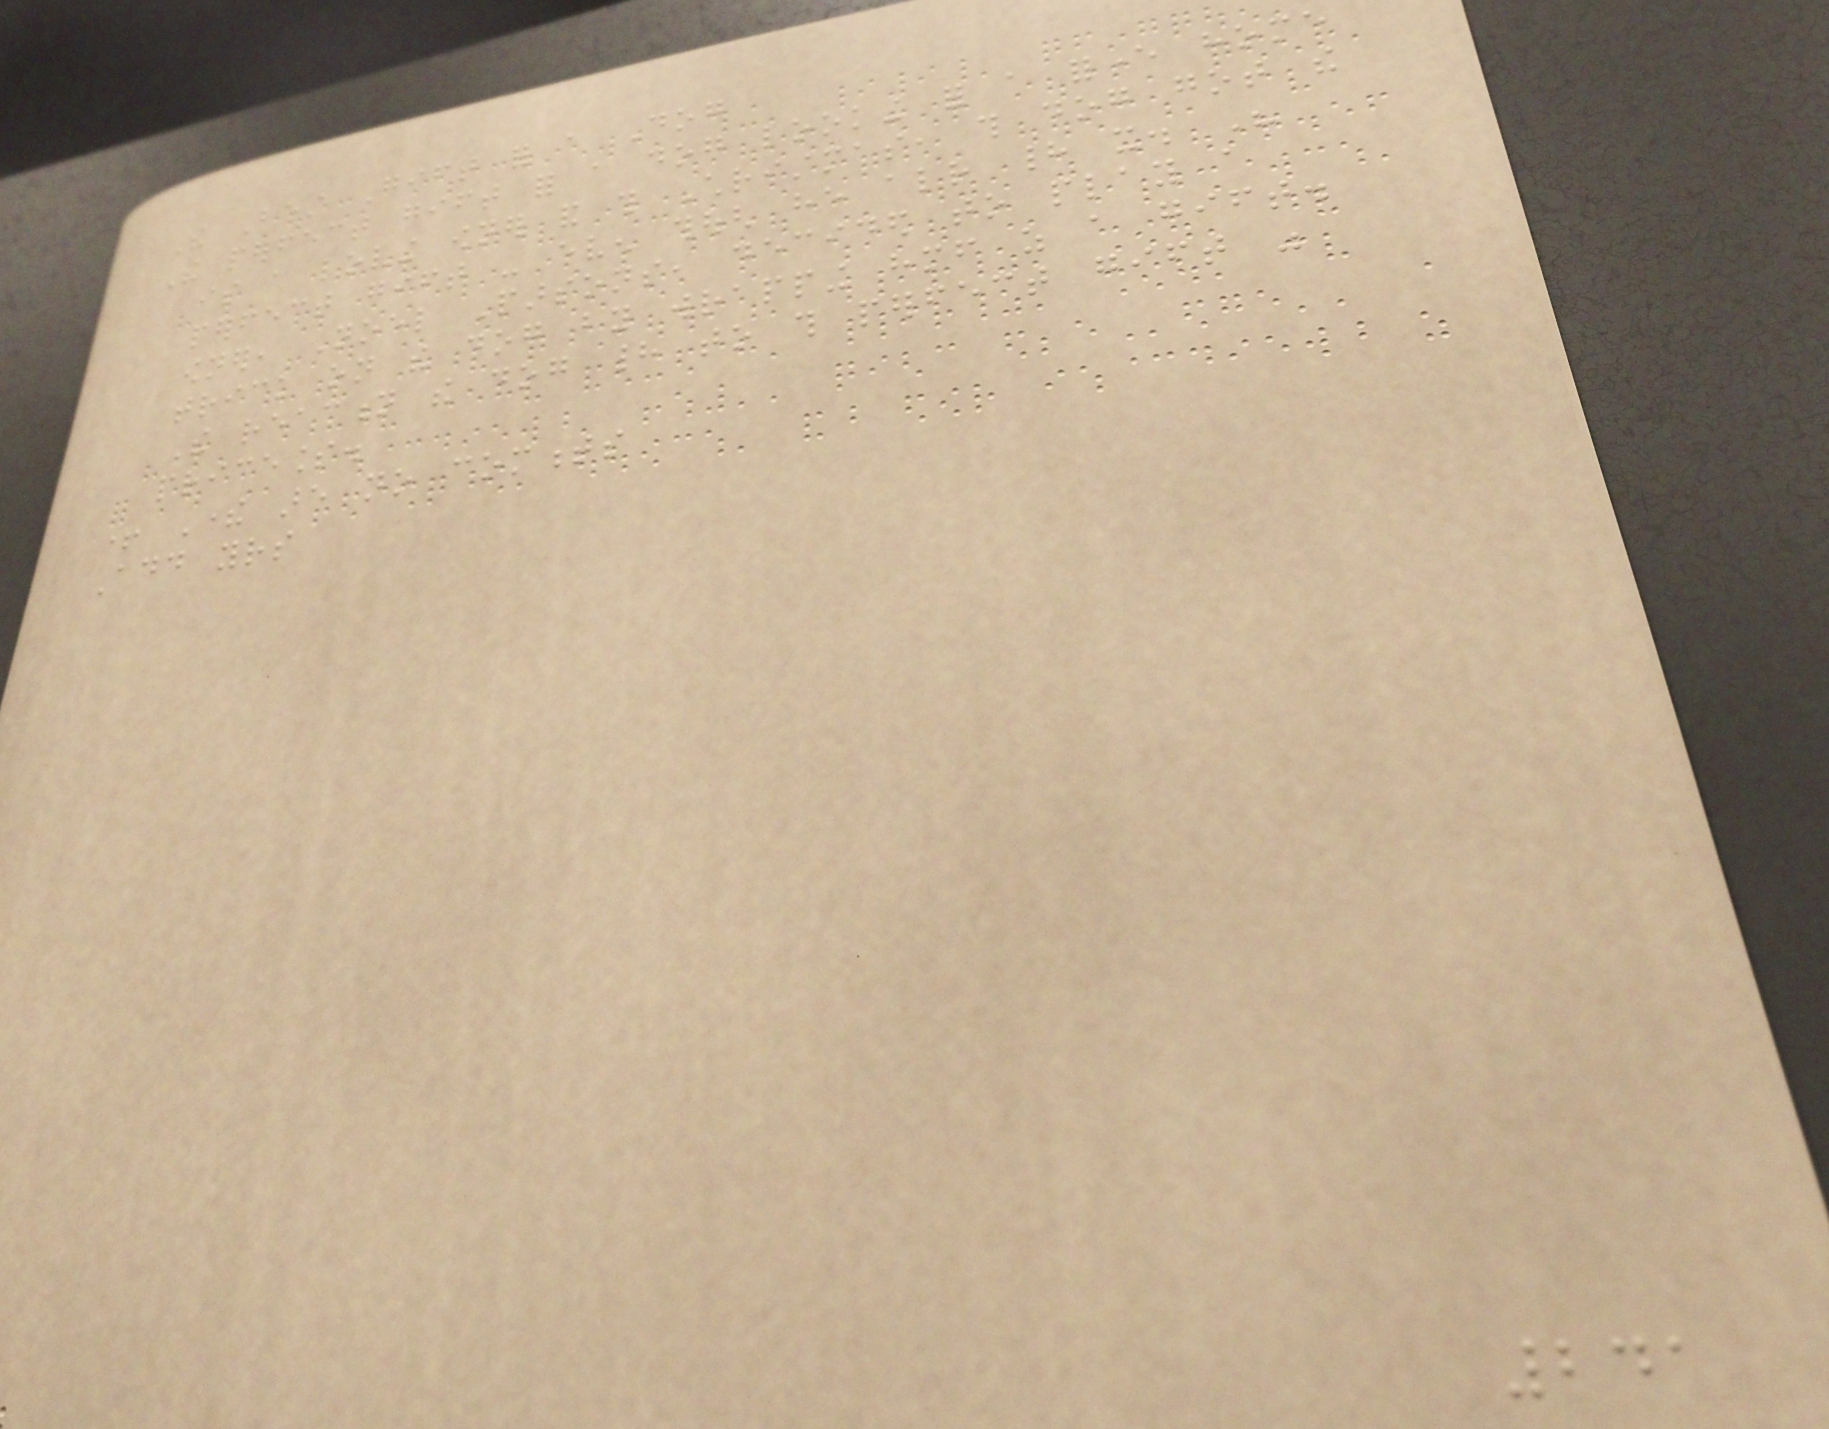The Best Gift for a Dog
The perfect gift for a dog looking for a forever home
is a loving owner and this Christmas, this dog got the
perfect gift - even though he already had it. His
owner, Noel Parsons, decided to play a
trick on the dog by wrapping himself as a gift.
The reaction the dog had to this perfect gift was
priceless.
+ There are no comments
Add yours
241
